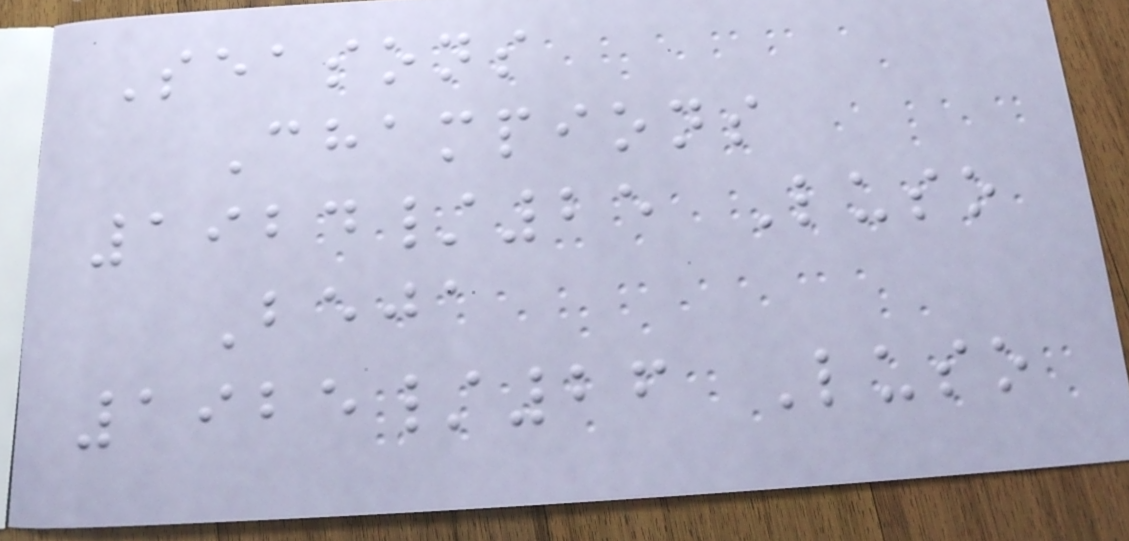Seasons
Champions
1924/25 Luso
Beja
1925/26 Luso
